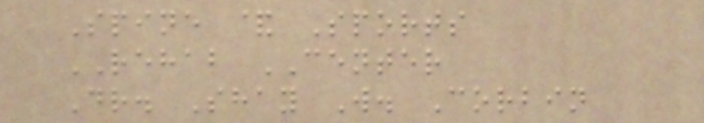Spine & Sports
REHAB CENTER
Dr. Shay W. Corbin
